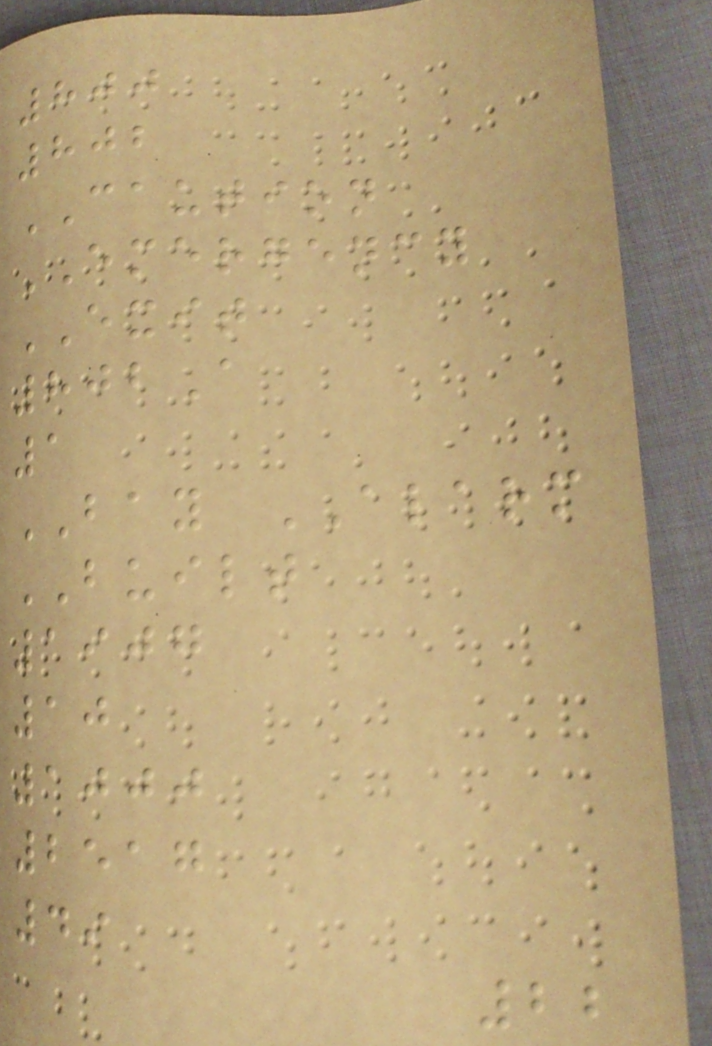800
802
CAUTION
EMERGENCY
EXIT
802A
1
BAY ALARM
BUILT
1907
10
1000
2517
49
22
